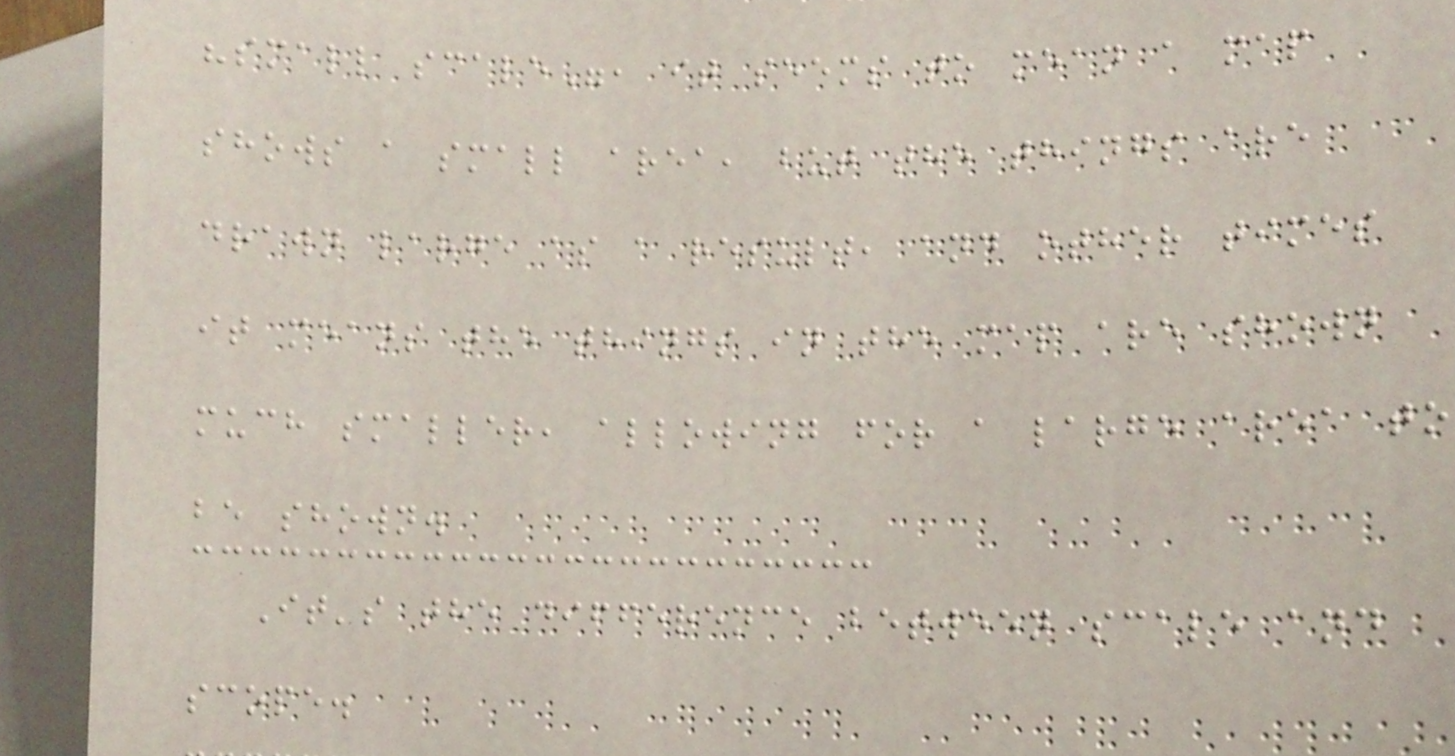"small scale", it seems to mean a map
shows a small area, but the things are
drawn large as a result, and other times
it means the things in the map are shown
much smaller, allowing for a large area to
be shown.
It's the difference between scale and
scope.
